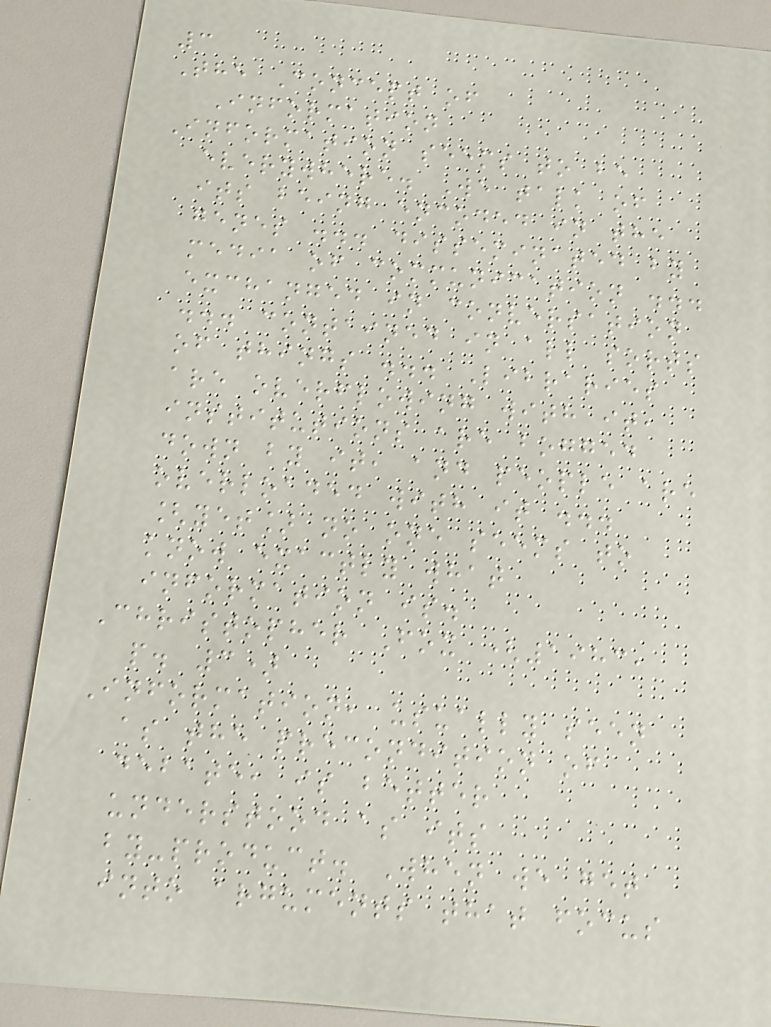3
The Concept of
Information
Information seems to be
everywhere. We talk of
its being encoded in the
genes ... disseminated by
media of communication ...
exchanged in conversation
... contained in all sorts
of things ... Libraries
are overflowing with it,
institutions are bogged
down by it, and people are
overloaded with it ...
[yet] no one seems to
know exactly what
information is.
Christopher Fox (1983,
p. 3)
Information, usually seen
as the precondition of
debate, is better
understood as its
by-product. When we get
into arguments that focus
